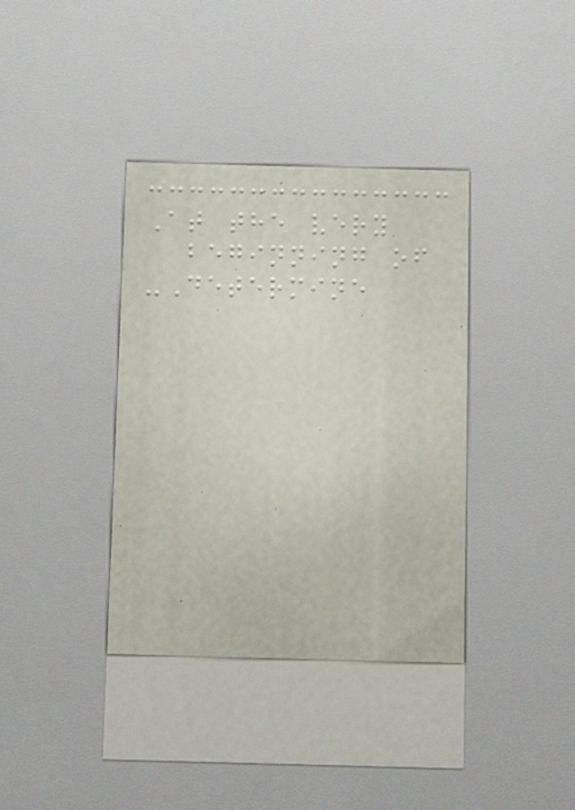At the very
beginning of
-Determine
